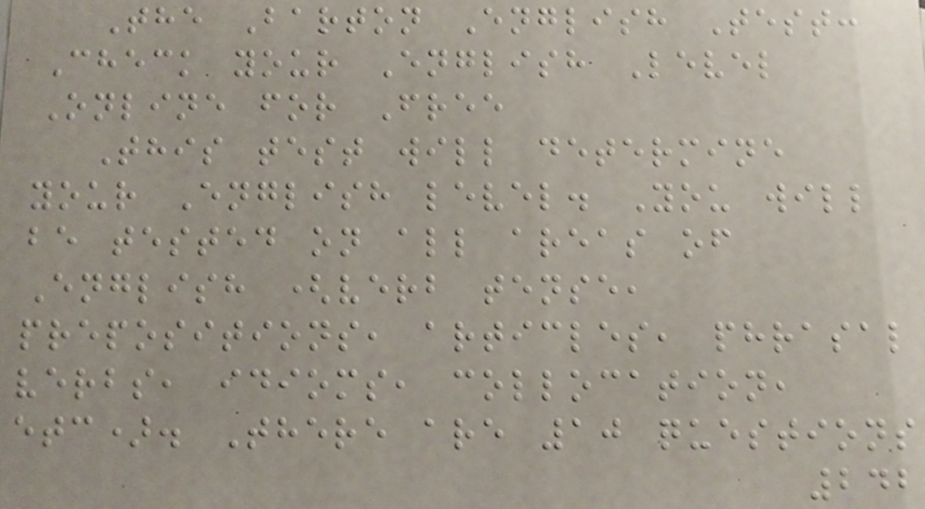The Barton English Test:
Check your English Level
Online for Free
This test will determine
your English level. You will
be tested on all areas of
English (verb tense,
prepositions, articles, phrasal
verbs, idioms, collocation,
etc). There are 10 questions
242
